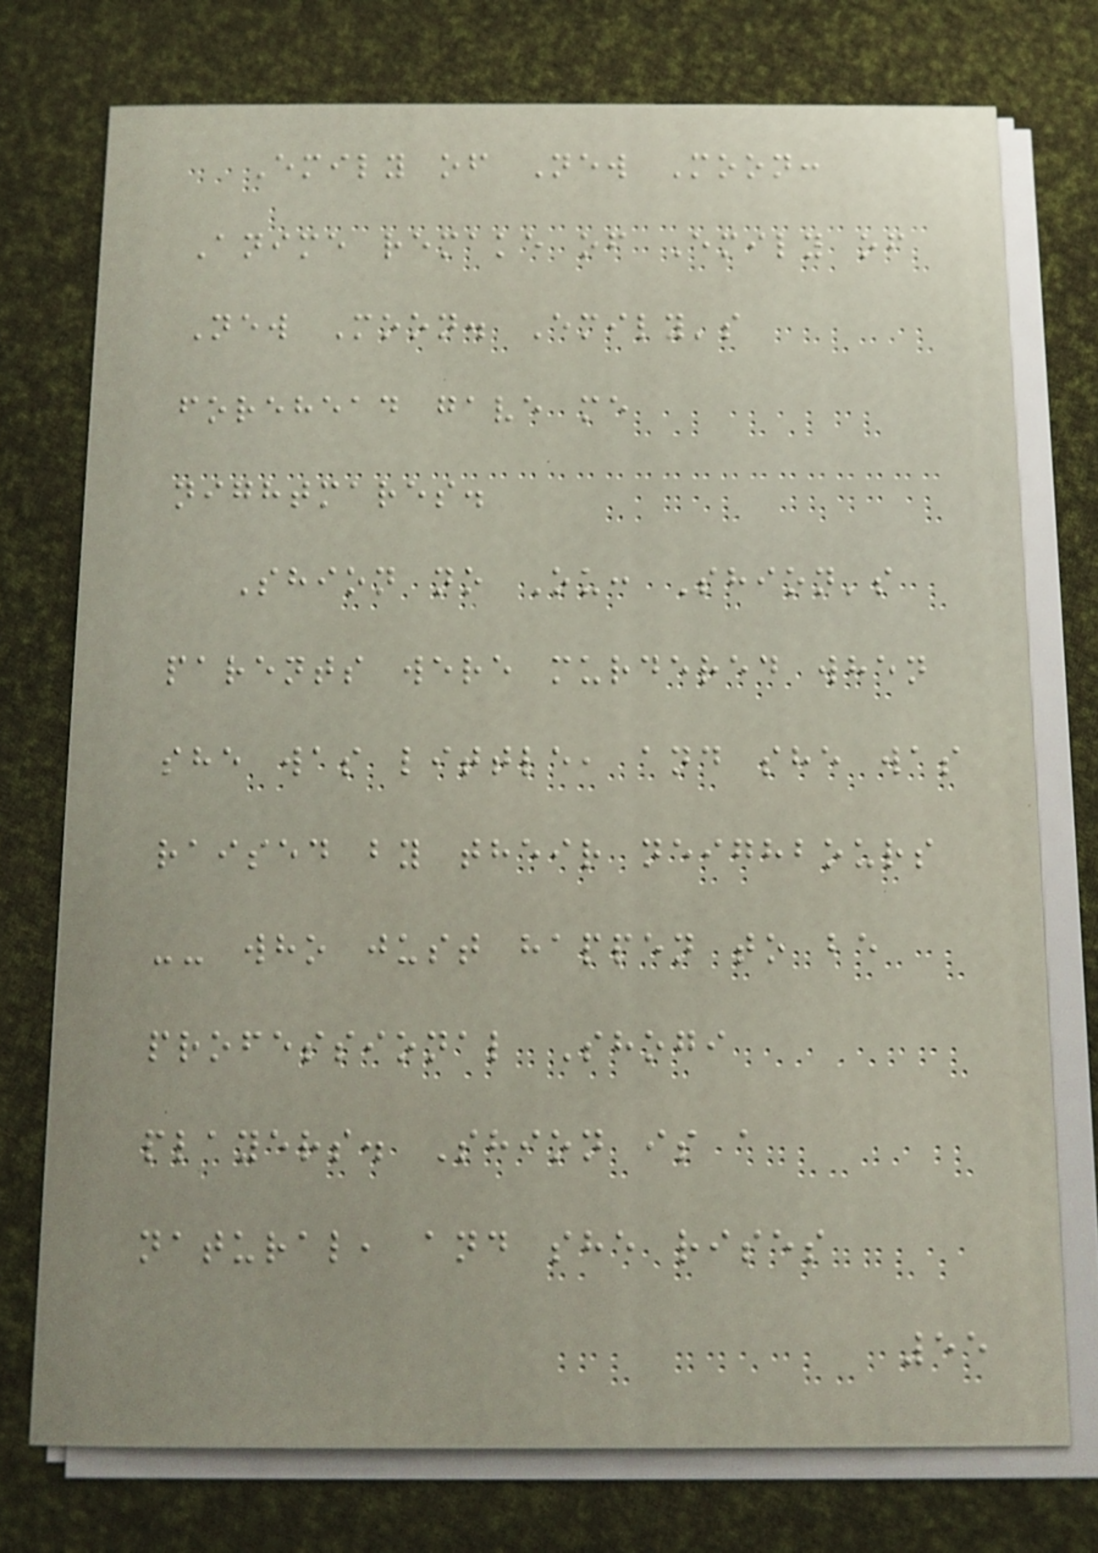Emily of New Moon:
Anime remake of Emily of
New Moon. Emily's
forehead gave me
nightmares.
Shion no Ou: Shion's
parents were murdered when
she was little, and she was
raised by their neighbours
-- who just happen to be
professional Shogi
players. Shion is a
natural, and she rises
55
